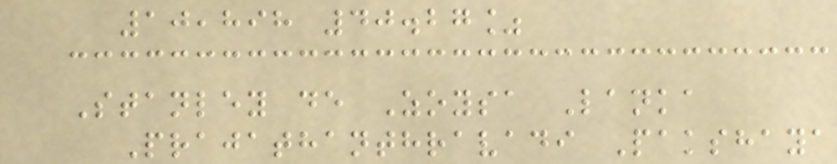10,898 40.27%
Stanley de Zoysa Lanka
Prajathanthravadi Pakshaya
